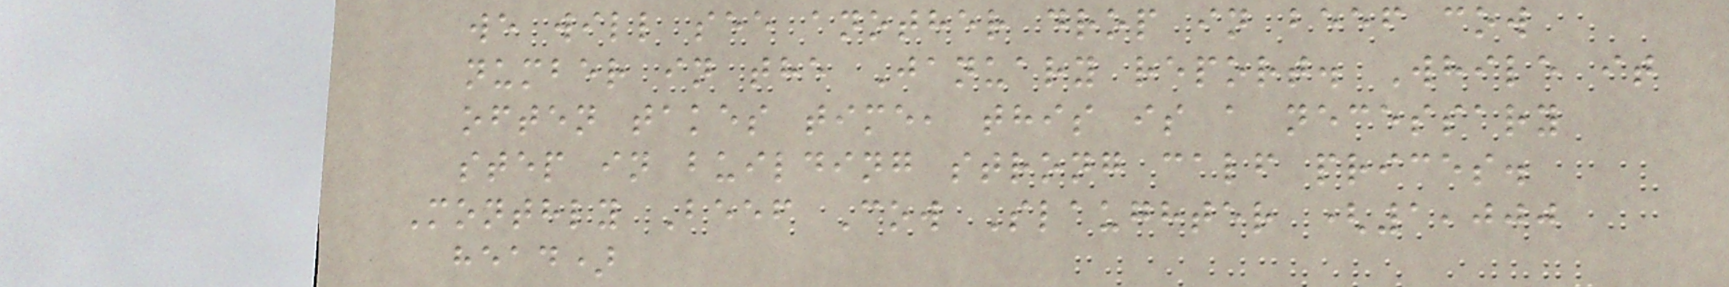we will see another drop in beef cow
number in the January report. While it
often takes time, this is a necessary
step in building strong calf prices.
Monthly Beef Cow Slaughter (1,000
head)
